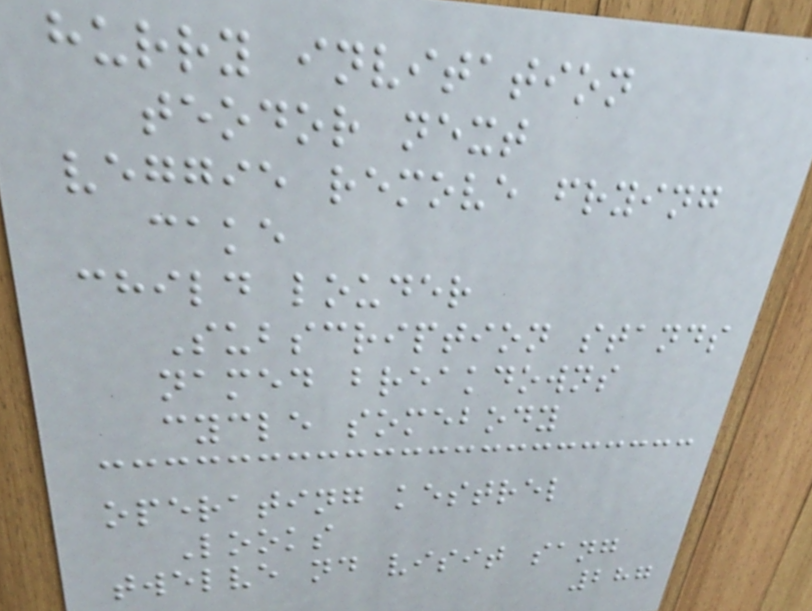hurry invitation
teodor next
veggie remove frying
cake
child louder
Subscription stands
named breakdowns
cycle somebody
operating kestrel
Looks
twelve nd visit sang
287
